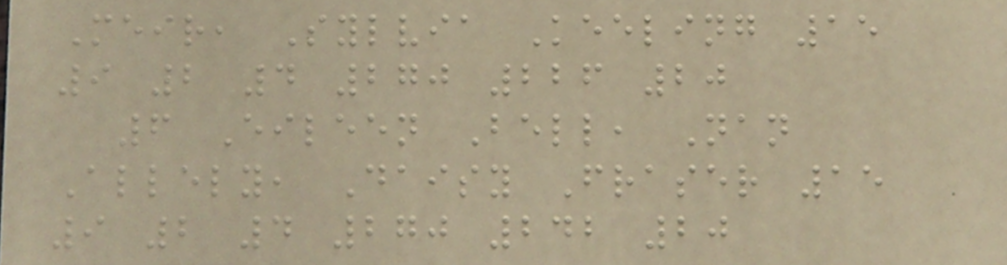Meir, Sylvia Keeling 15
9 2 4 270 226 20
6 Eileen Bell, Nan
Allely, Daisy Fraser 15
9 2 4 270 242 20
